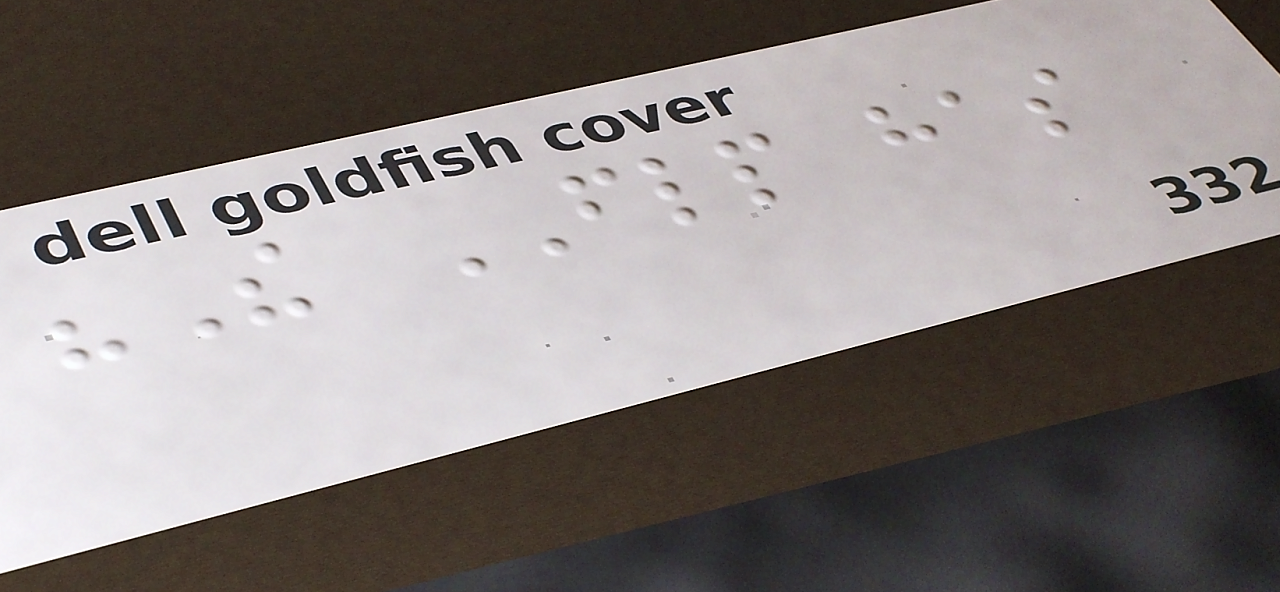"The FLP has
